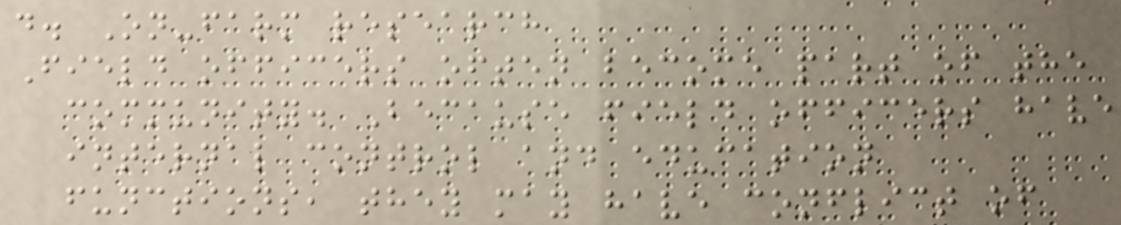d. On-farm research
Field officers often become part of the
community. Because field officers have
internal control and education
functions, they may have conflict of
